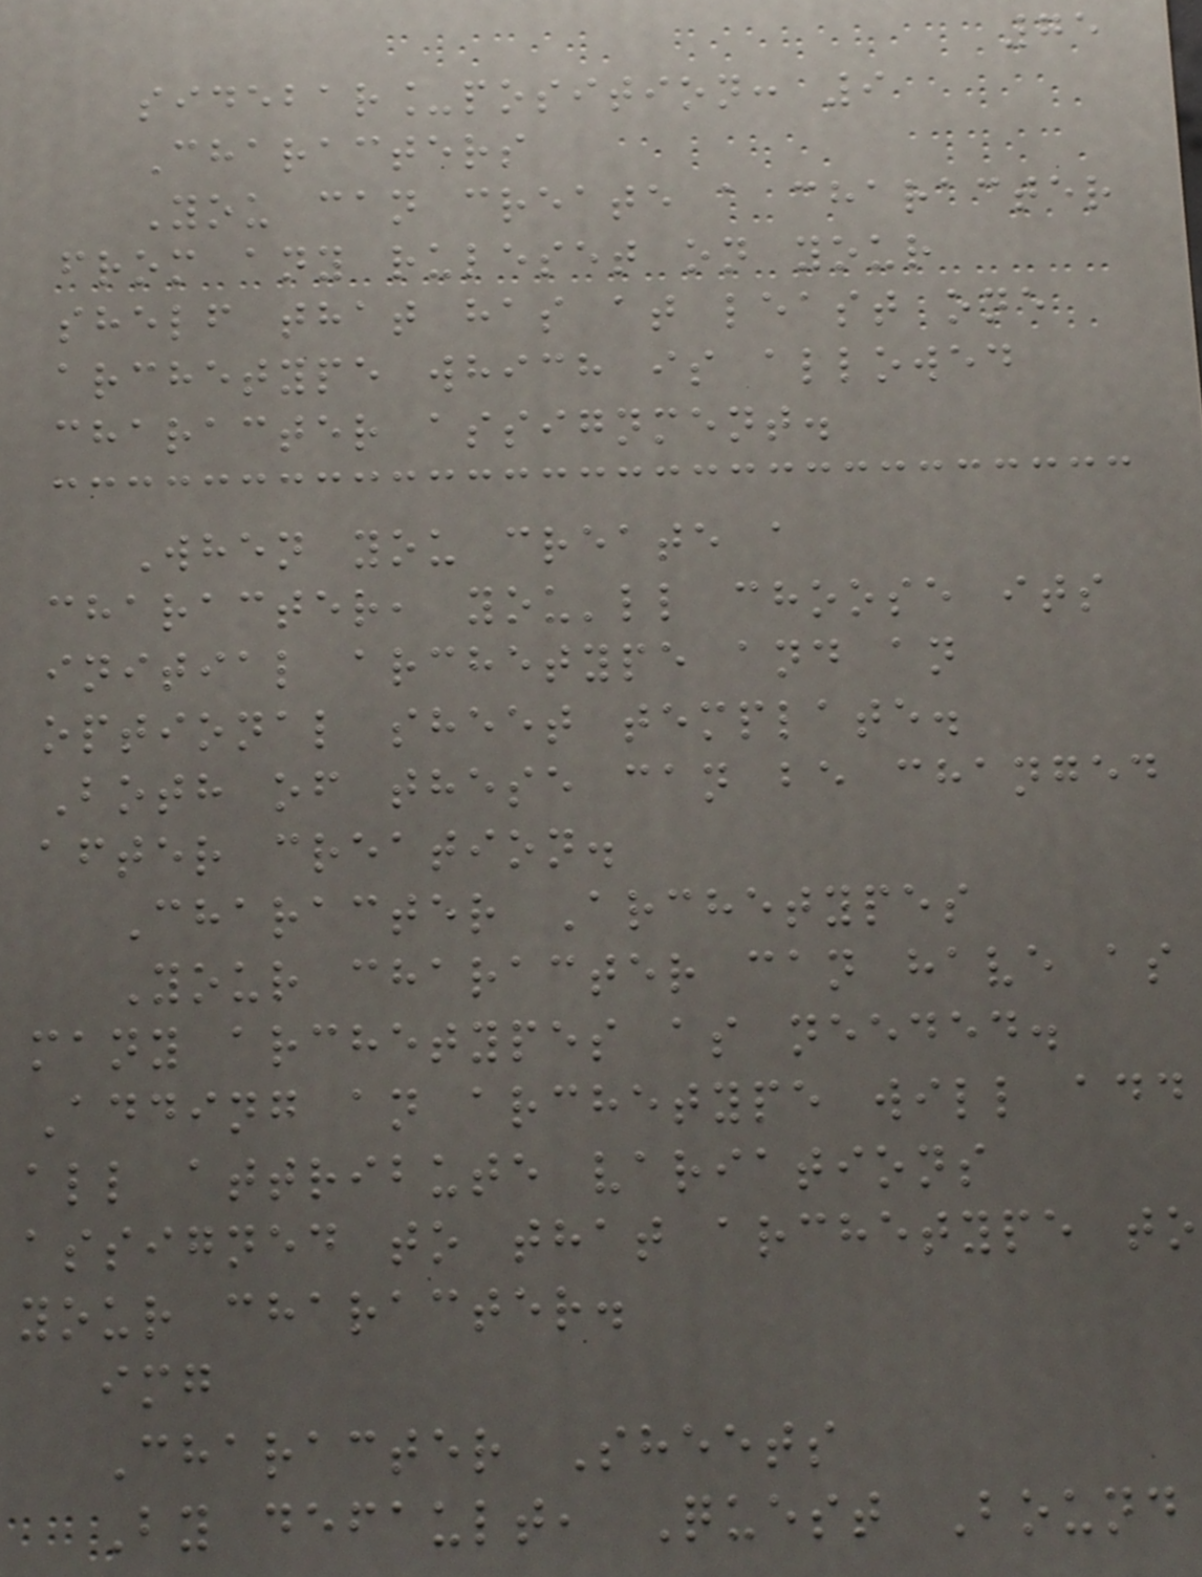75
sidebar_position: 9
Characters
You can create a character
from any ruleset on your
shelf that has at least one
archetype which is allowed
character assignment.
When you create a
character, you'll choose its
initial archetype and an
optional sheet template.
Both of these can be changed
after creation.
Character Archetypes
Your character can have as
many archetypes as needed.
Adding an archetype will add
all attribute variations
assigned to that archetype to
your character.
img
Character Sheets
By default, Quest Bound
